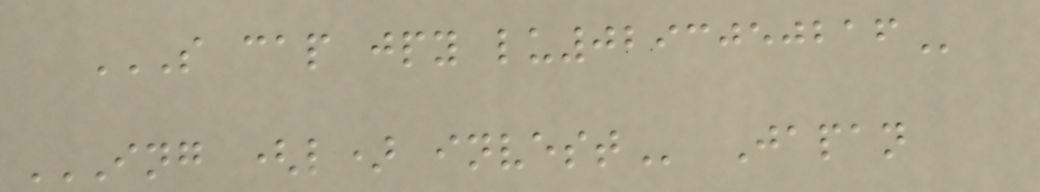S CAP JPY LU0293050216
ING (L) INVEST Japan
